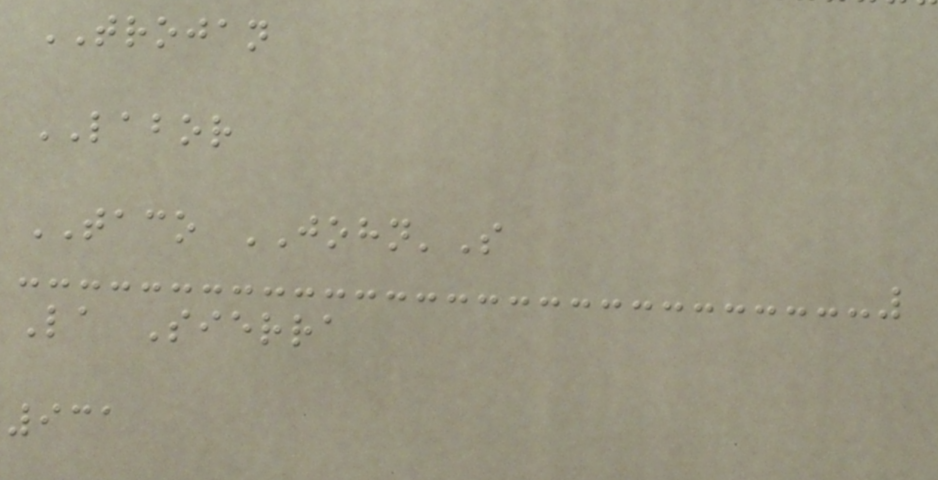TROJAN
LABOR
TACO JOHN'S
La Sierra
931
